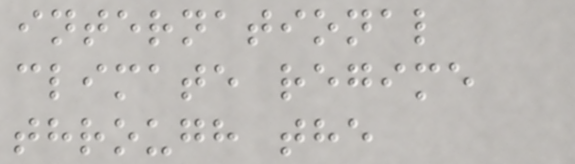international
climate regime
through the
